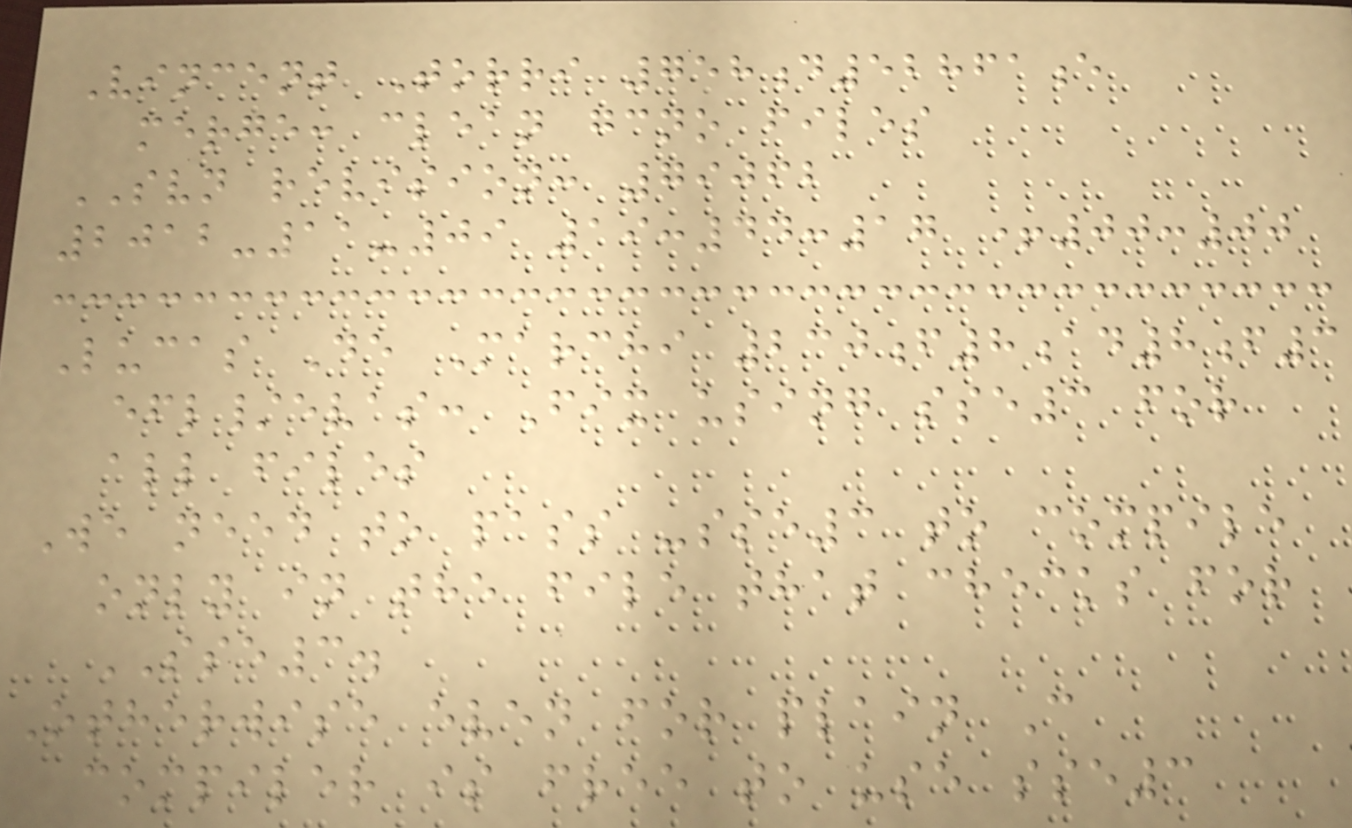Vincent Torri 758d52861e
merge: clean gcno files
SVN revision: 79062
2012-11-09 19:44:17 +00:00
Lucas De Marchi 230f8ad8f3
efl/evas: Fix using sse3 for
all files
We need to pass -sse3 to compile
only in the file that checks for
SSE3.
Otherwise even for plain C
compiler is free to use sse3
